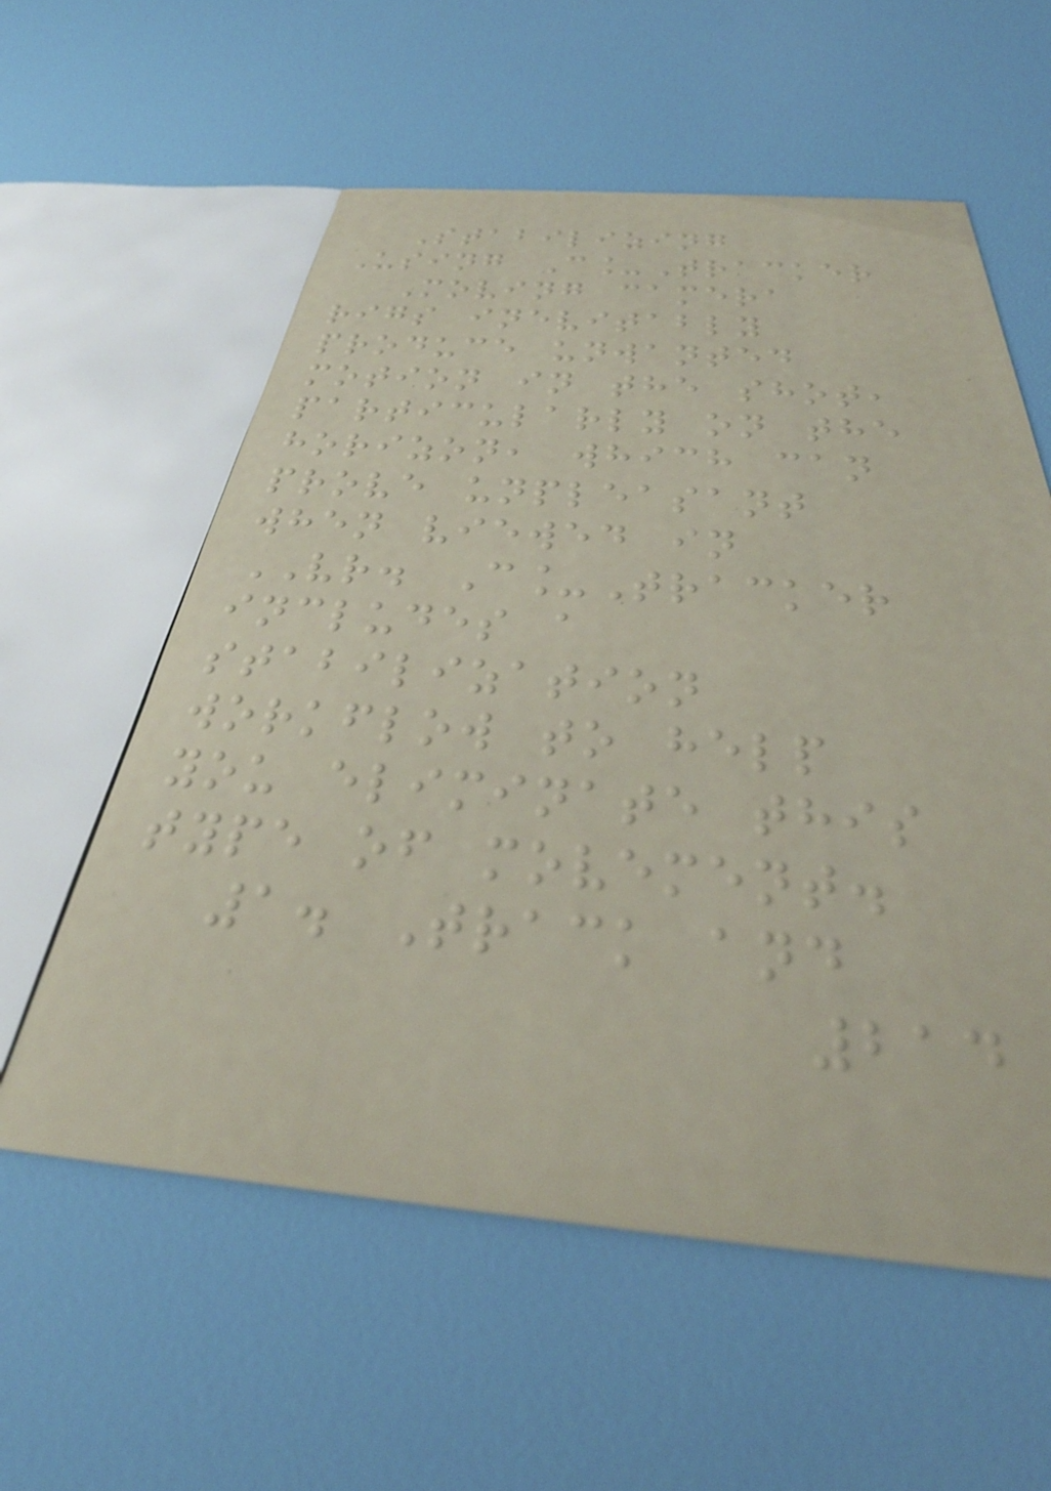Stabilizing
Using C_Tracker
Moving camera
rigs inevitably
produce unwanted
motion in the shot,
particularly on the
horizon, which can
prove unpleasant
when viewed in
VR. C_Tracker
includes a
stabilization
workflow to help
you eliminate this
type of movement.
1. Track and
214
